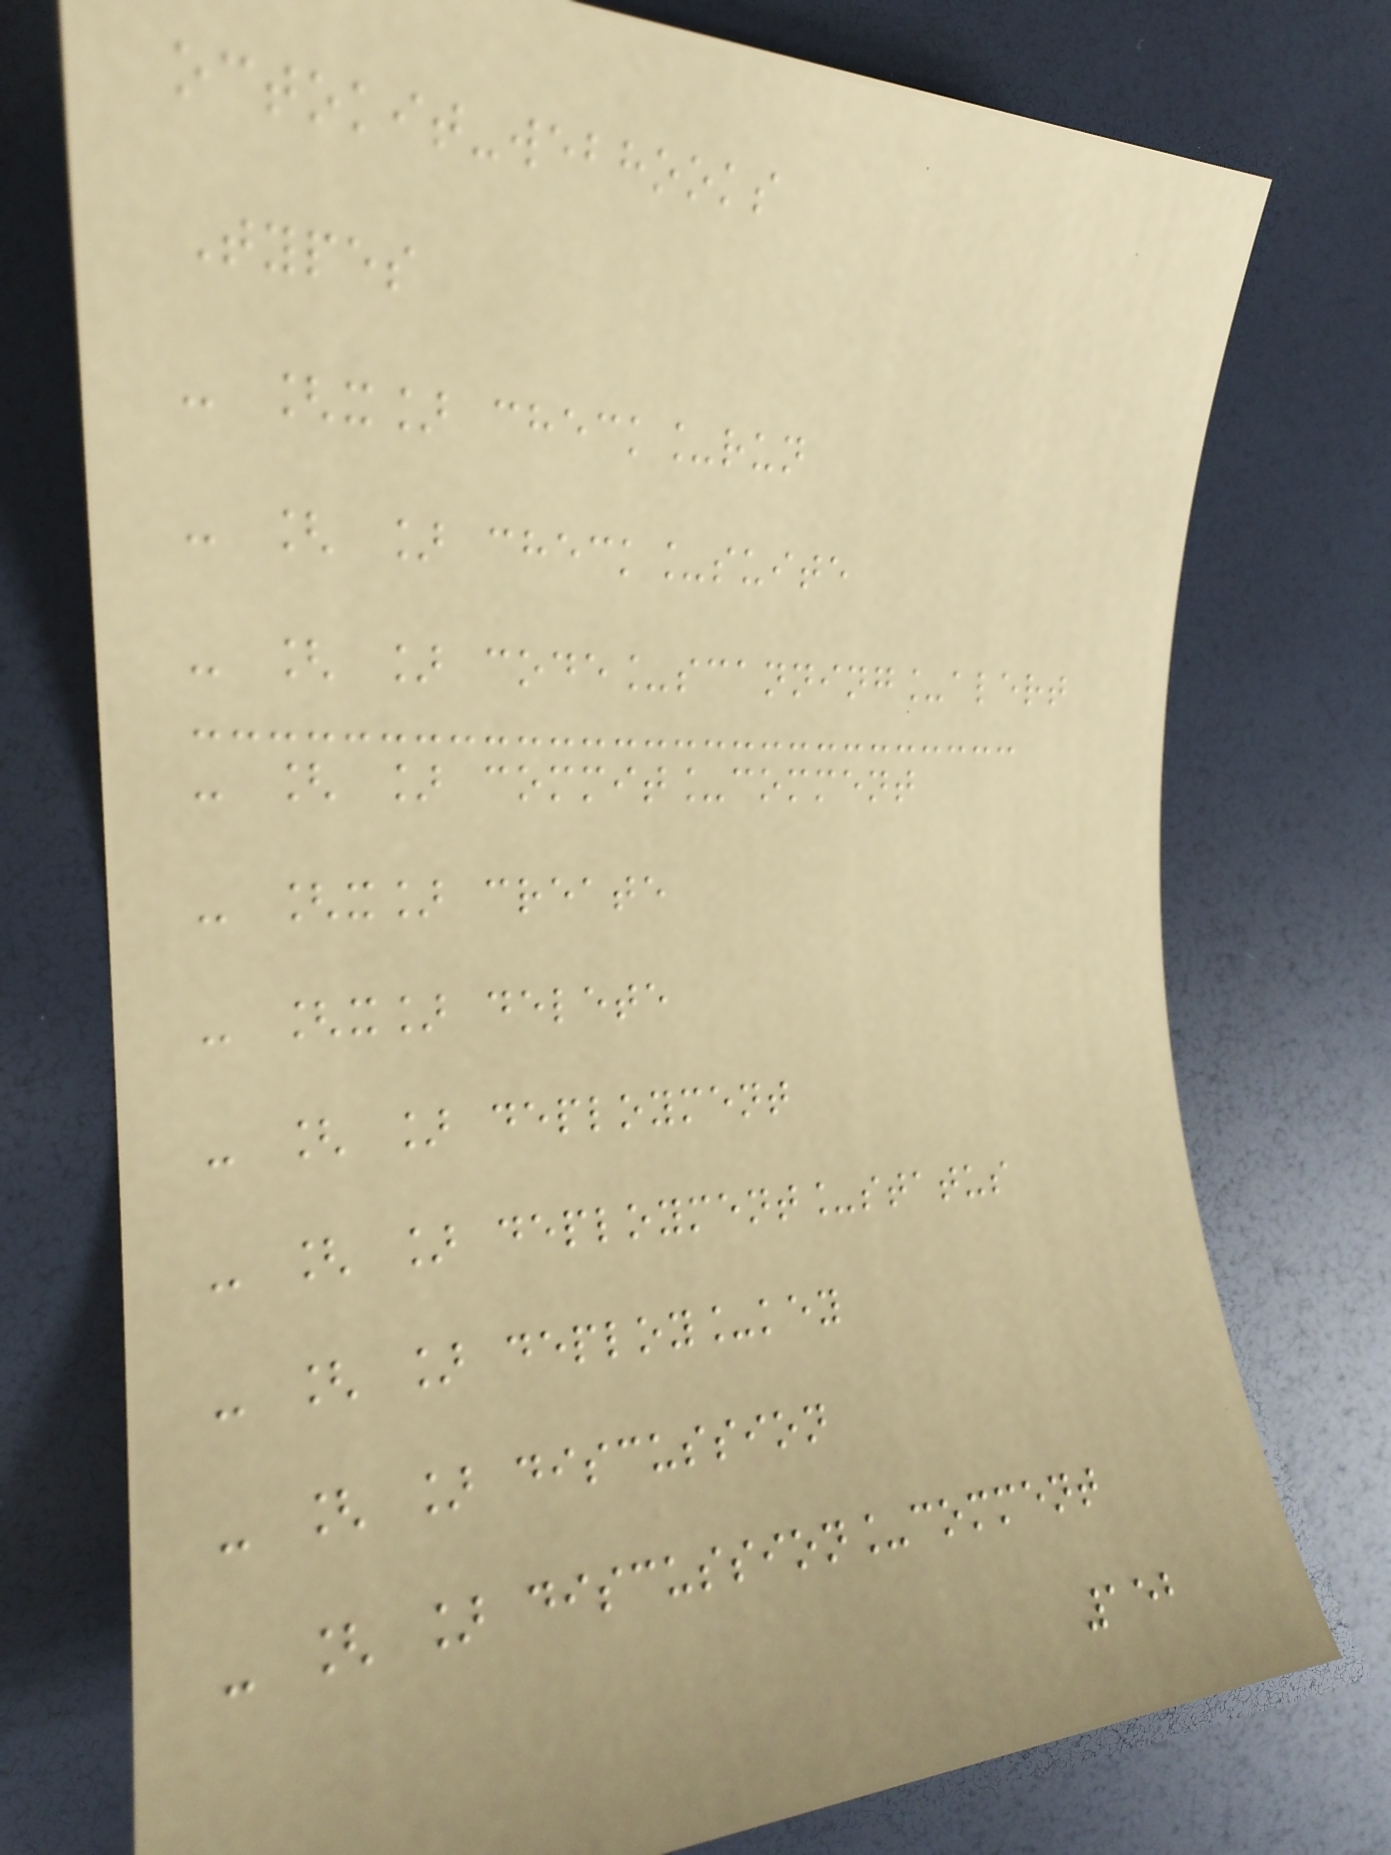octokit-webhooks
Types
- [x] check_run
- [ ] check_suite
- [ ] code_scanning_alert
- [ ] commit_comment
- [x] create
- [x] delete
- [ ] deployment
- [ ] deployment_status
- [ ] deploy_key
- [ ] discussion
- [ ] discussion_comment
152
